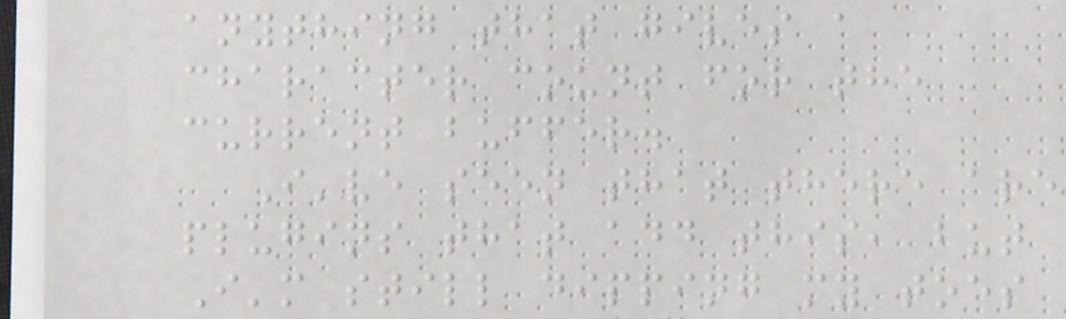anything that gives a
character count for the
current buffer.
I've seen that there are
plugins that add this, but
I'm still dipping my toes
